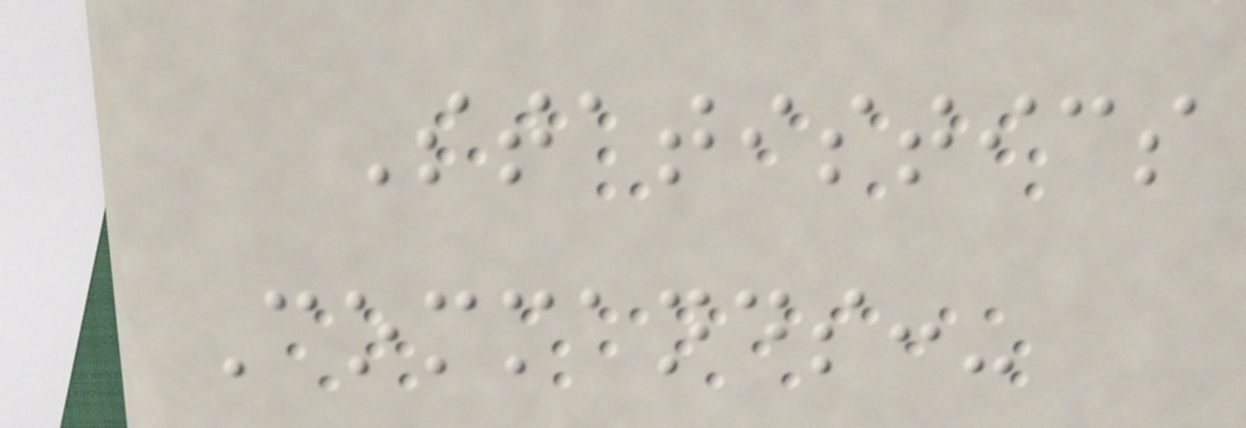Statistics
Commands:-
